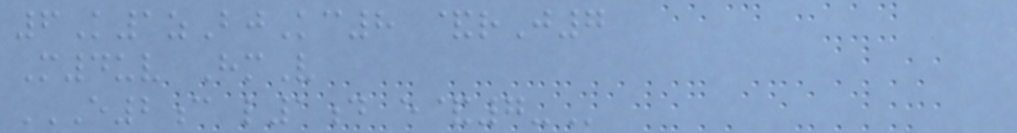6K1zBjKc8 &rJ7
M4uv HmV
E2C L1D E&7-
